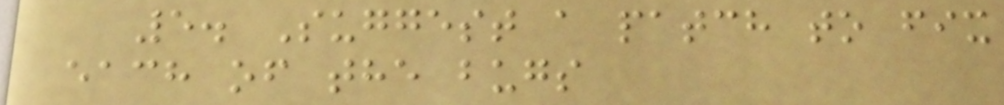5. Suggest a patch to fix
each of the bugs
